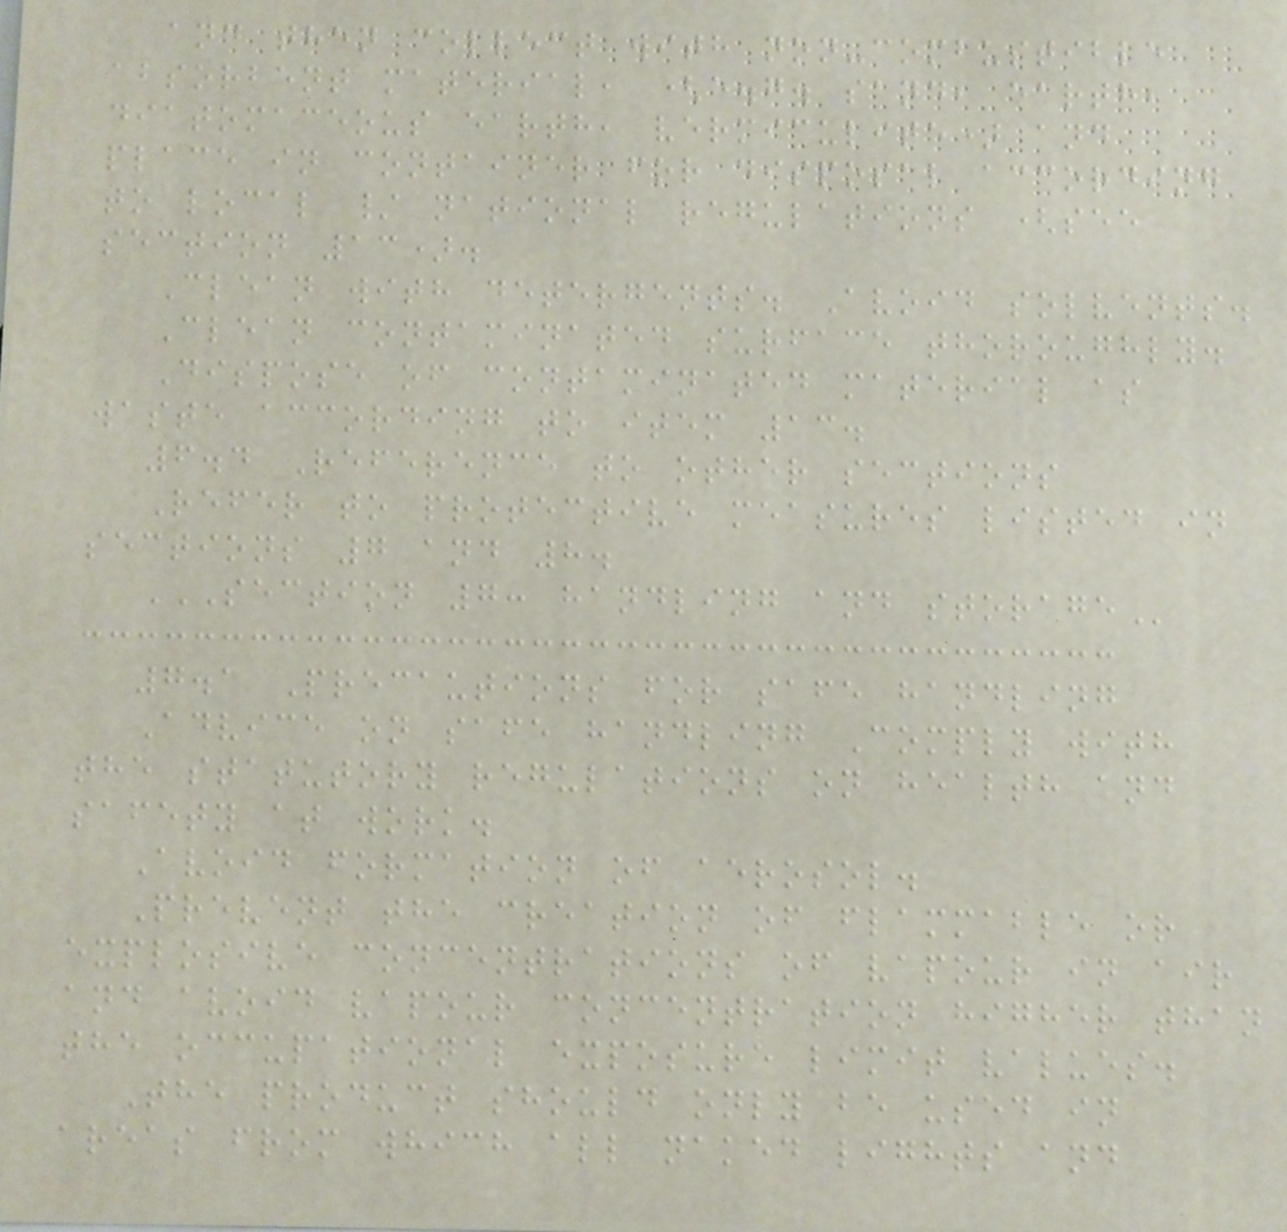and then collect with non-combustible
absorbent material, (e.g. sand, earth,
diatomaceous earth, vermiculite) and
place in container for disposal according
to local / national regulations (see
section 13).
Clean with detergents. Avoid solvents.
Clean contaminated surface thoroughly.
Dispose of contaminated material as
waste according to item 13.
6.4 Reference to other sections
Refer to protective measures listed in
sections 7 and 8.
SECTION 7: HANDLING AND STORAGE
7.1 Precautions for safe handling
Advice on safe handling Comply with
the statutory regulations on health and
safety at work.
Avoid formation of aerosol.
Prevent the creation of flammable or
explosive concentrations of vapour in air
and avoid vapour concentration higher than
the occupational exposure limit values.
The product should only be used in
areas from which all naked lights and
